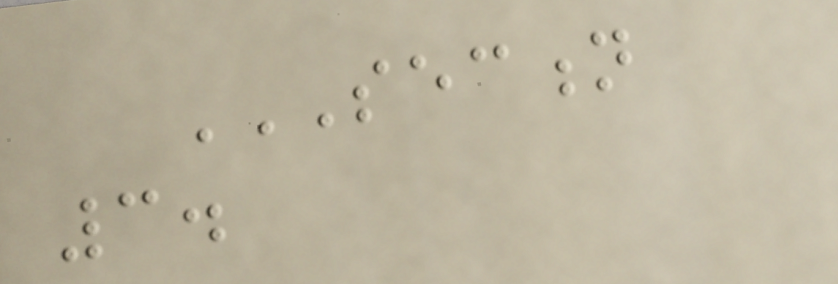SECTION
3.
